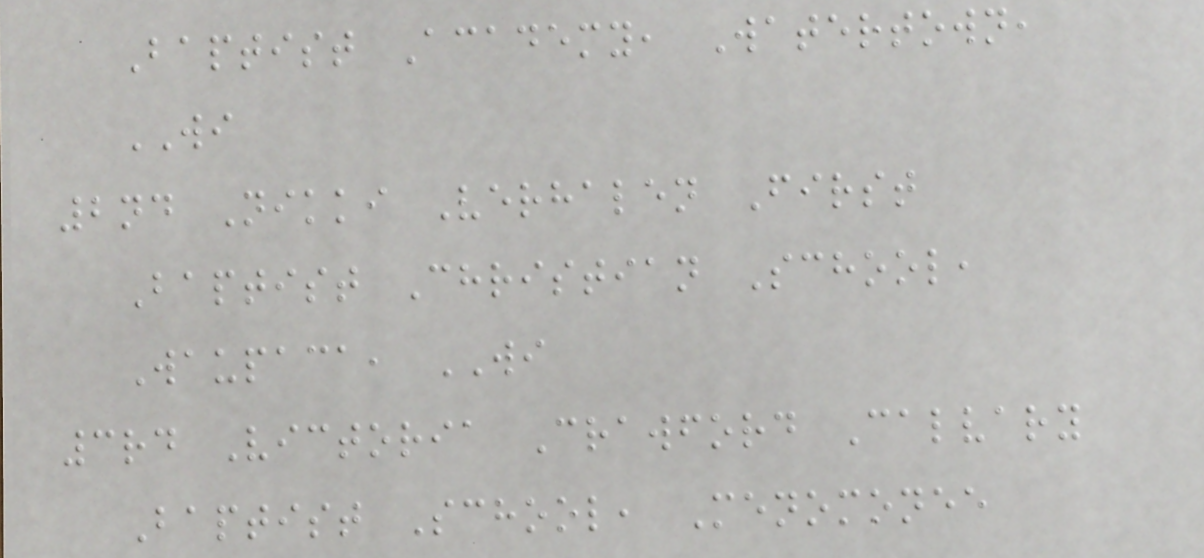Baptist Academy, Watertown,
WI
2nd Nikki Verhalen First
Baptist Christian School,
Waupaca, WI
3rd Victoria Crawford Calvary
Baptist School, Menomonee
